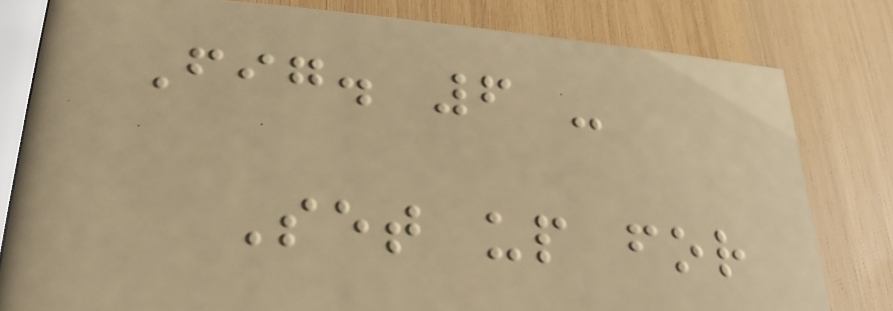Fig. 6 -
Set up for
